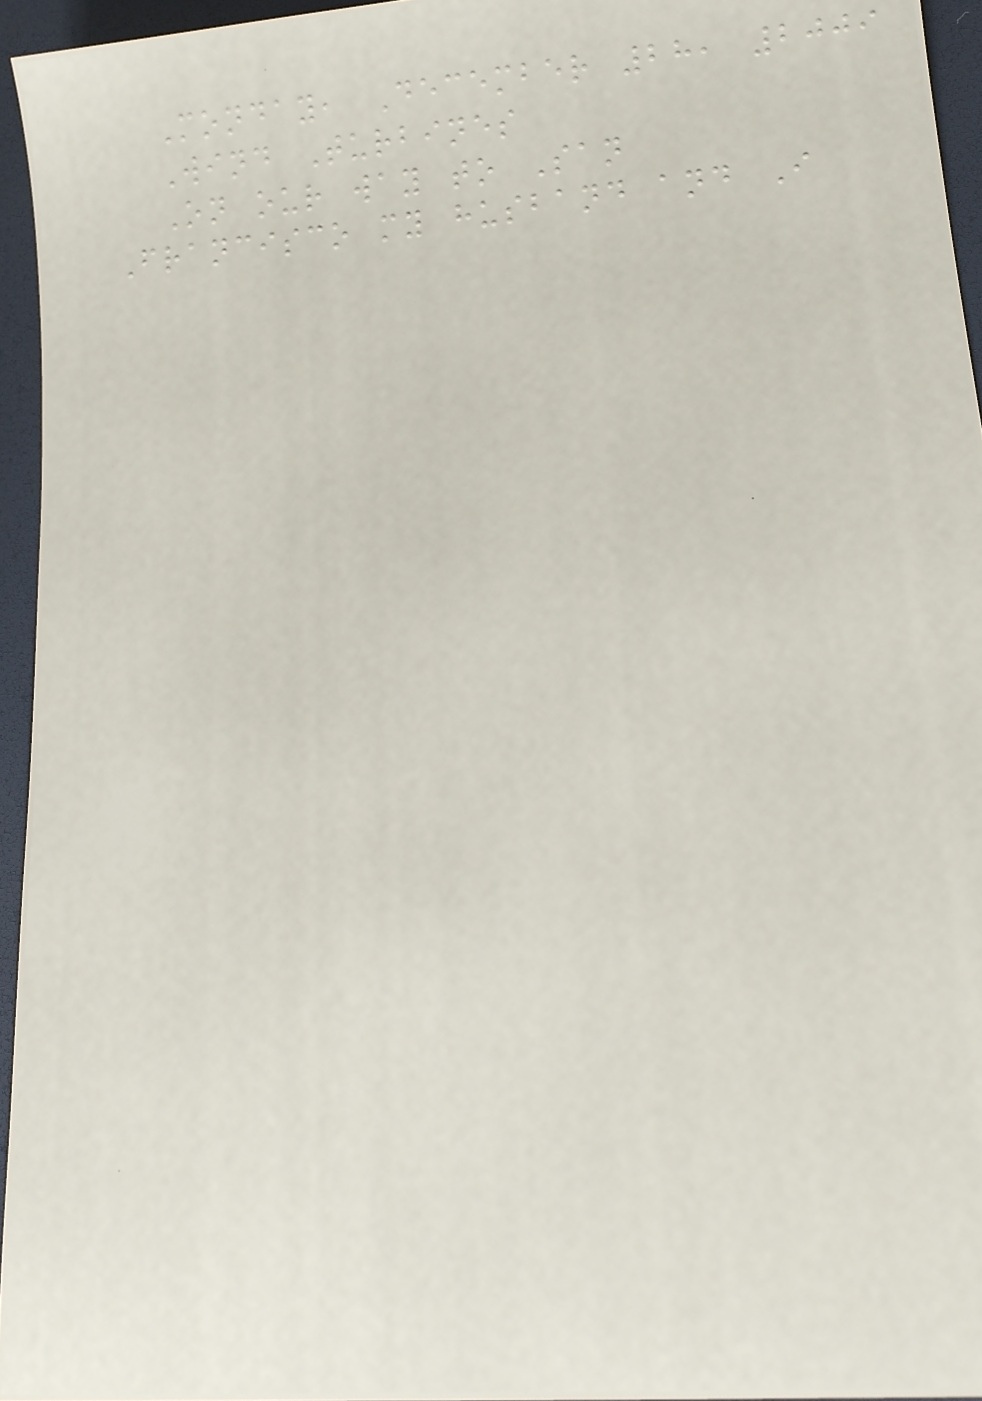Monday, December 28, 2009
Wind Turbines
On our way to San
Francisco my husband and I
